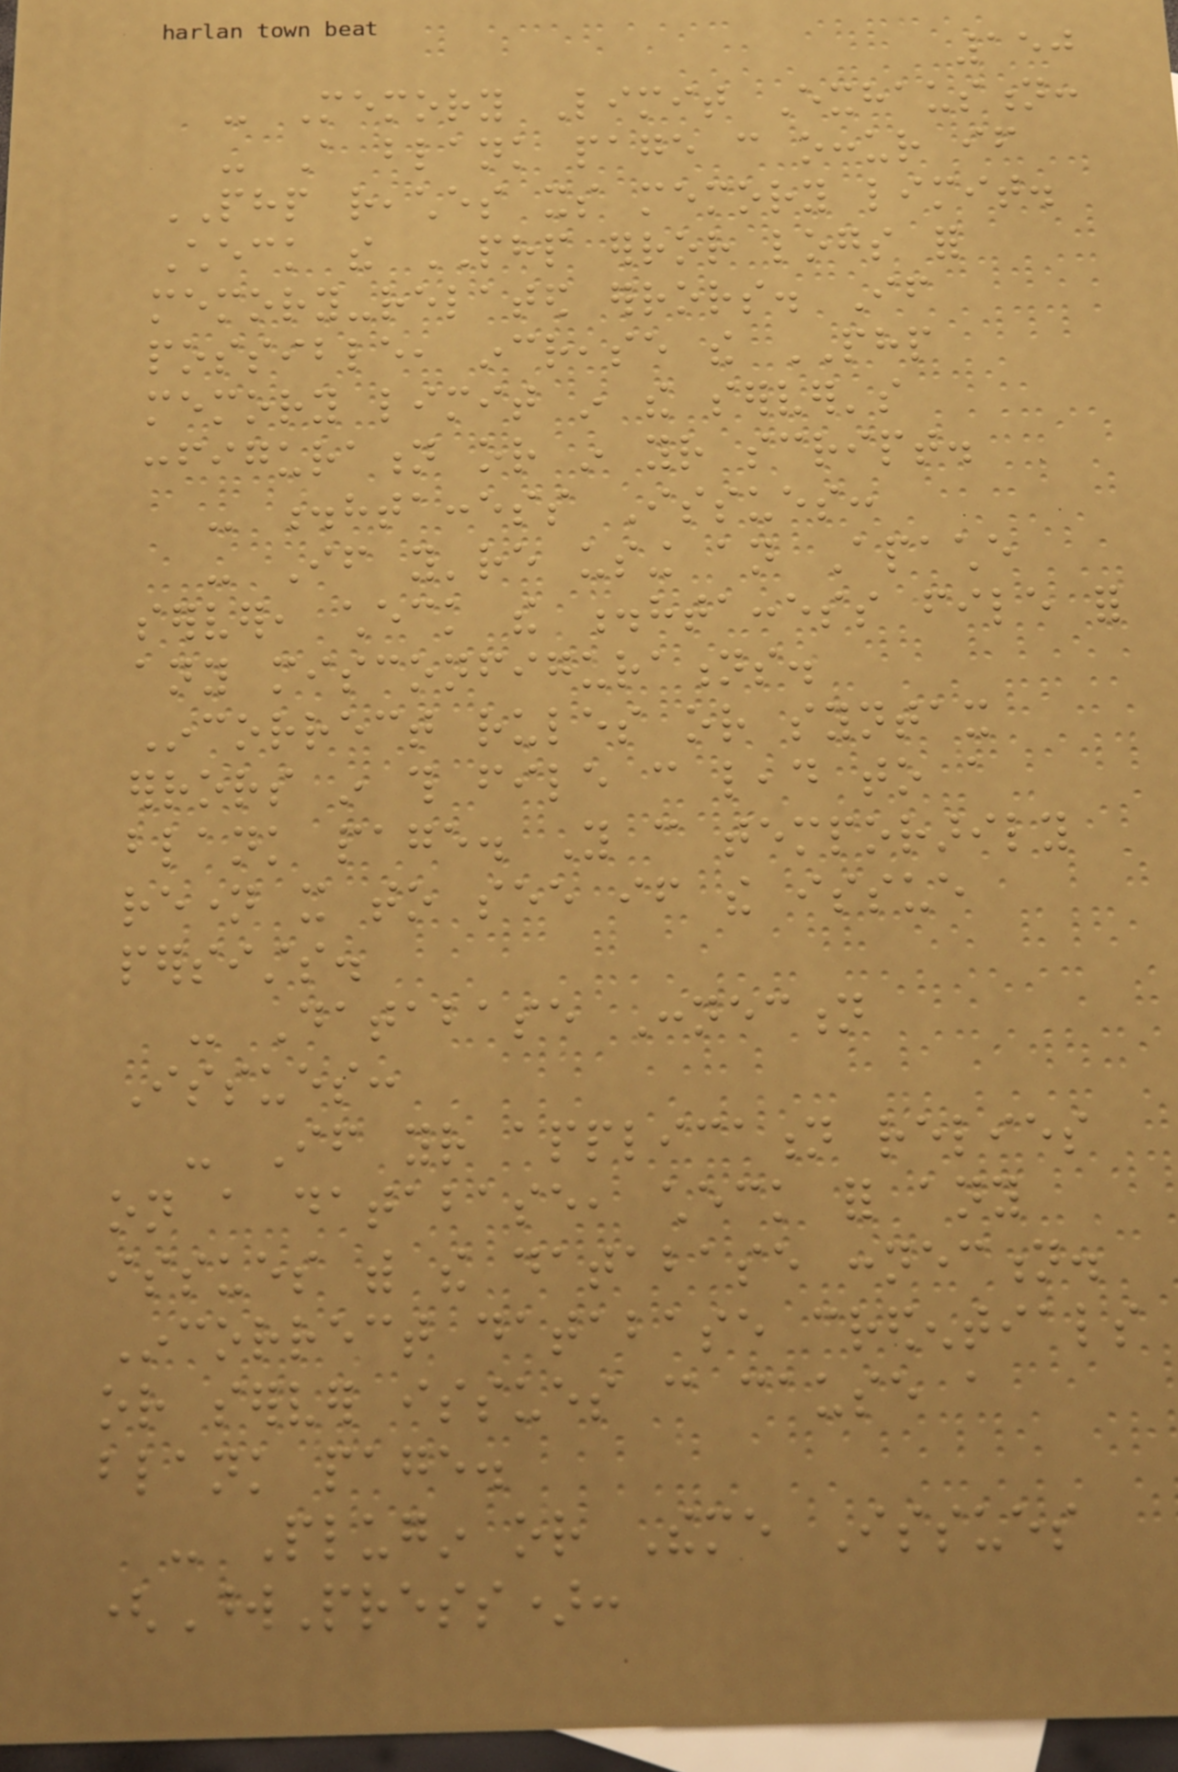150
- Memory Limit Exhaustion:
- A blank page can occur if
PHP reaches its memory limit.
Check the PHP error logs for
memory-related errors. If
possible, increase the PHP
memory limit in the server's
configuration or in your script.
- .htaccess Issues:
- If you're using an Apache
server, check the .htaccess file for
any misconfigurations.
Incorrect rules or syntax
errors in this file can lead to a
blank page. You can temporarily
rename it to see if the issue
persists.
- Database Connection
Issues:
- If your application relies
on a database, check for any
issues with the database connection.
Incorrect database credentials
or server issues can cause a
blank page.
- Plugin or Theme Issues
(WordPress):
